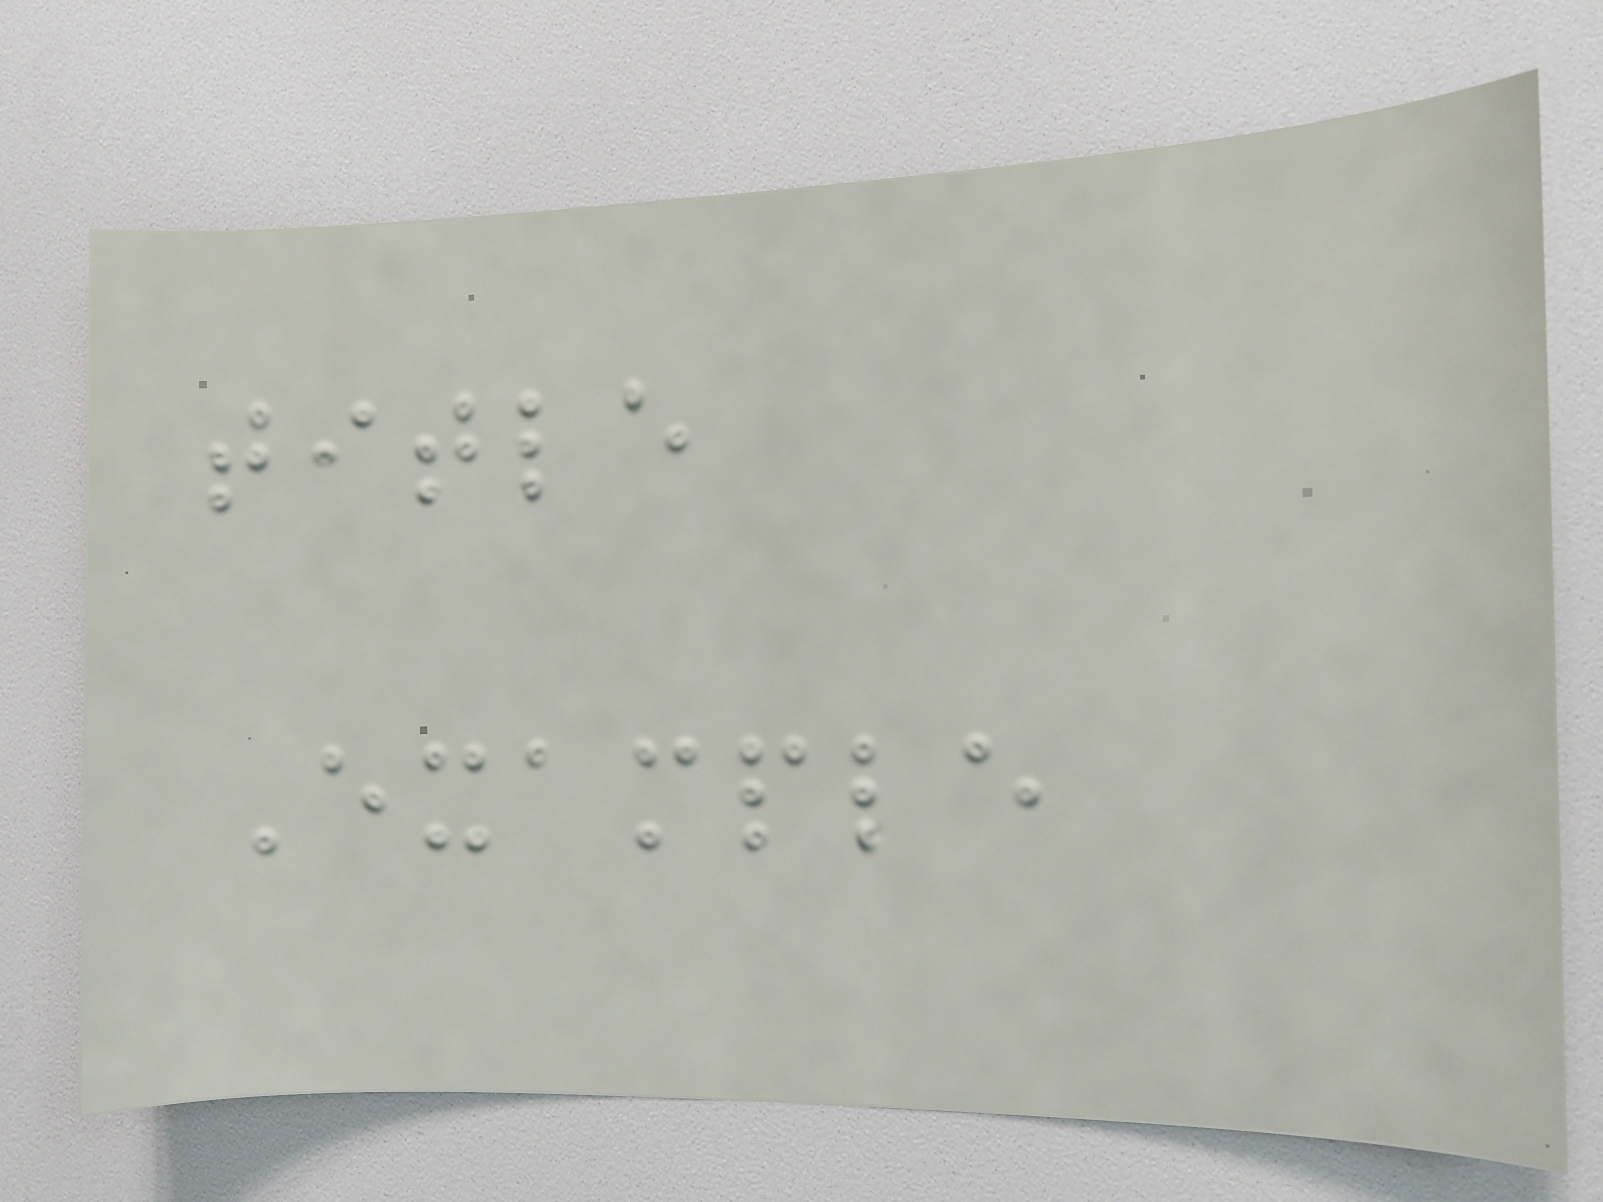title
Example
